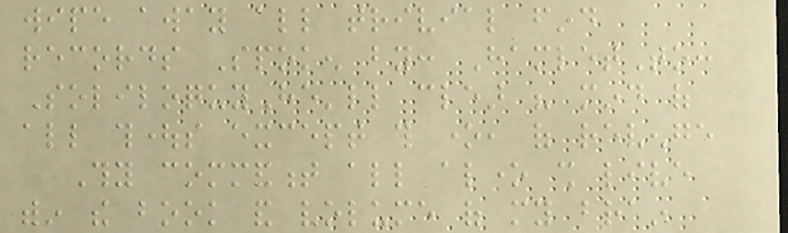wipe away all trivial find
records Spoken by: HamletTo:
SoliloquyHe'll clear his mind of
all thoughts except this one, of revenge
Thy commandment all alone shall live
within the book and volume of my brain
